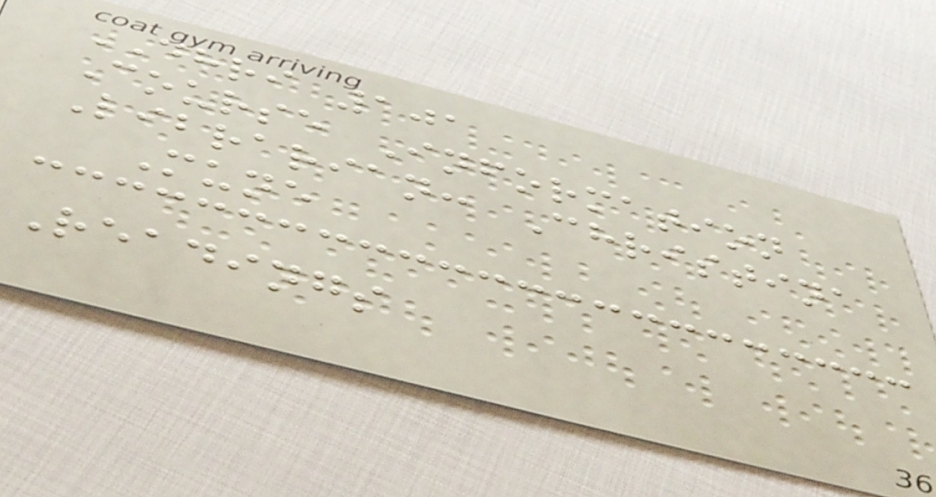DHRI 101
Course Information
Librarian: Christina
Mune
Readings
